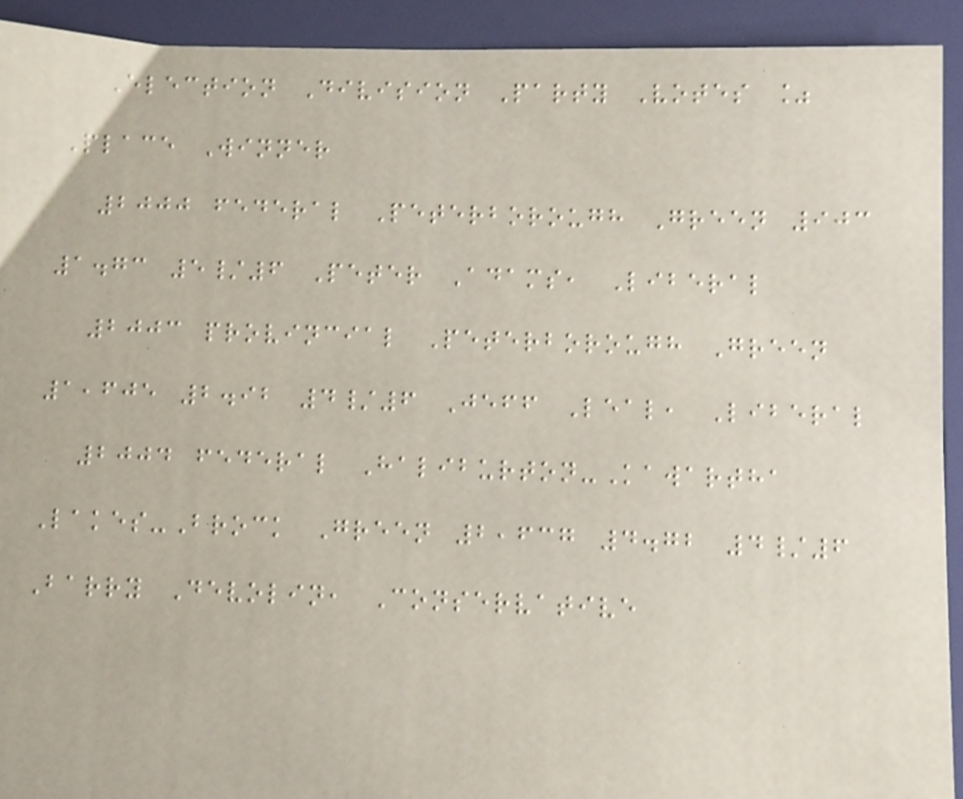Election Division Party Votes %
Place Winner
2000 federal Peterborough Green 903
1.73 5/6 Peter Adams, Liberal
2003 provincial Peterborough Green
1,605 2.92 4/6 Jeff Leal, Liberal
2004 federal Haliburton-Kawartha
Lakes-Brock Green 2,637 4.72 4/6
Barry Devolin, Conservative
